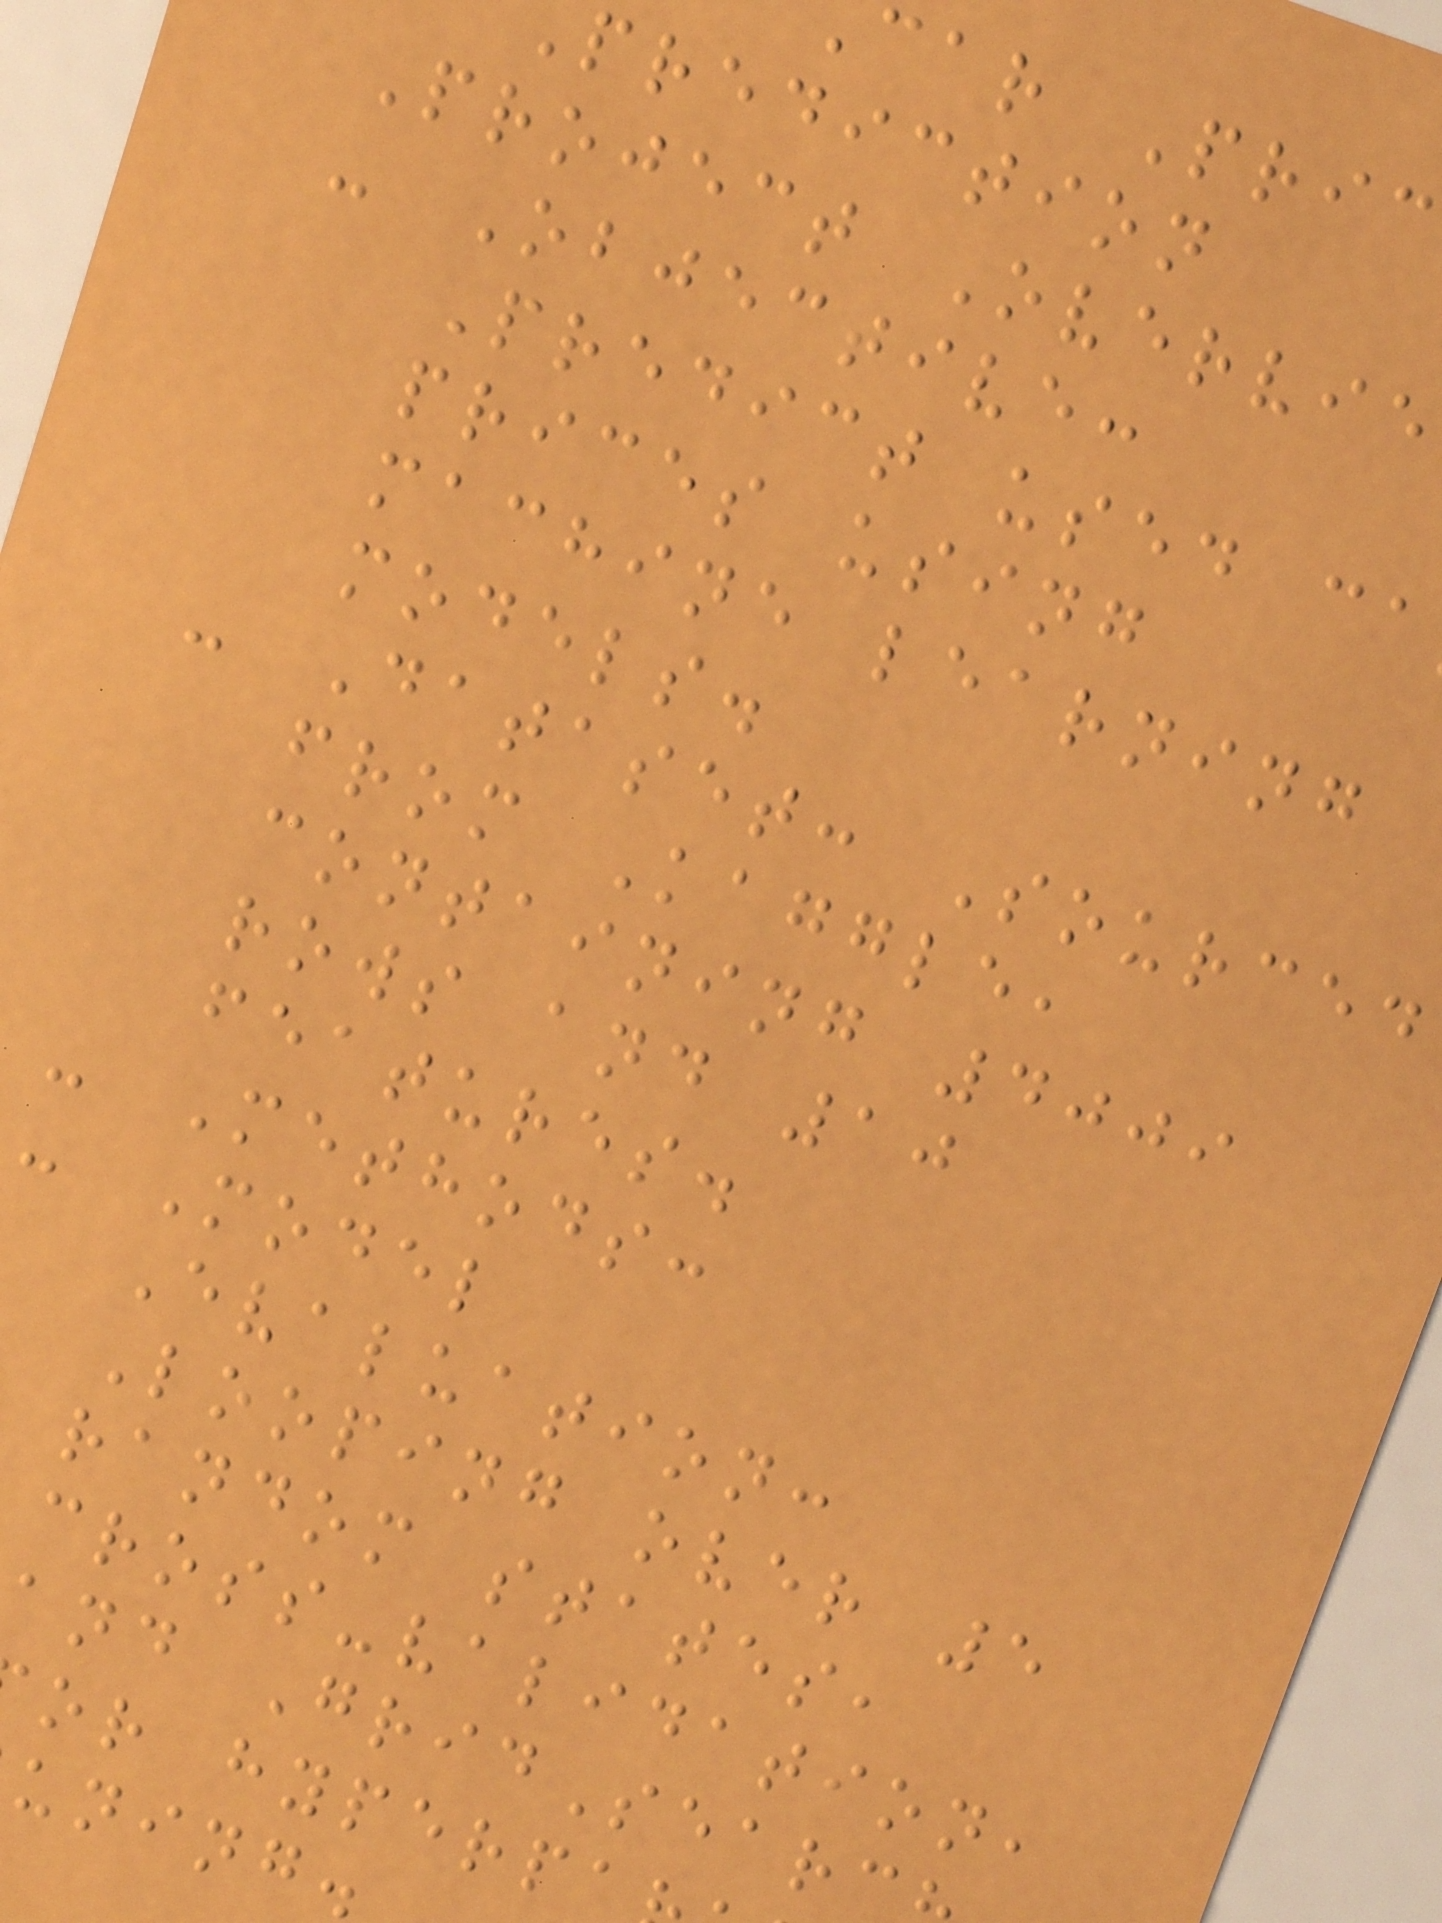car Pric
prediction
Project Overvie
- Objective:
Predict used ca
prices using
machine learning
models.
- Dataset: Sourced
from Kaggle,
containing 4009
rows and 10
features.
- Methods:
- Model
Evaluation:
Looping over 5
random states,
cross-validation,
and GridSearc
or hyperpa
uning.
